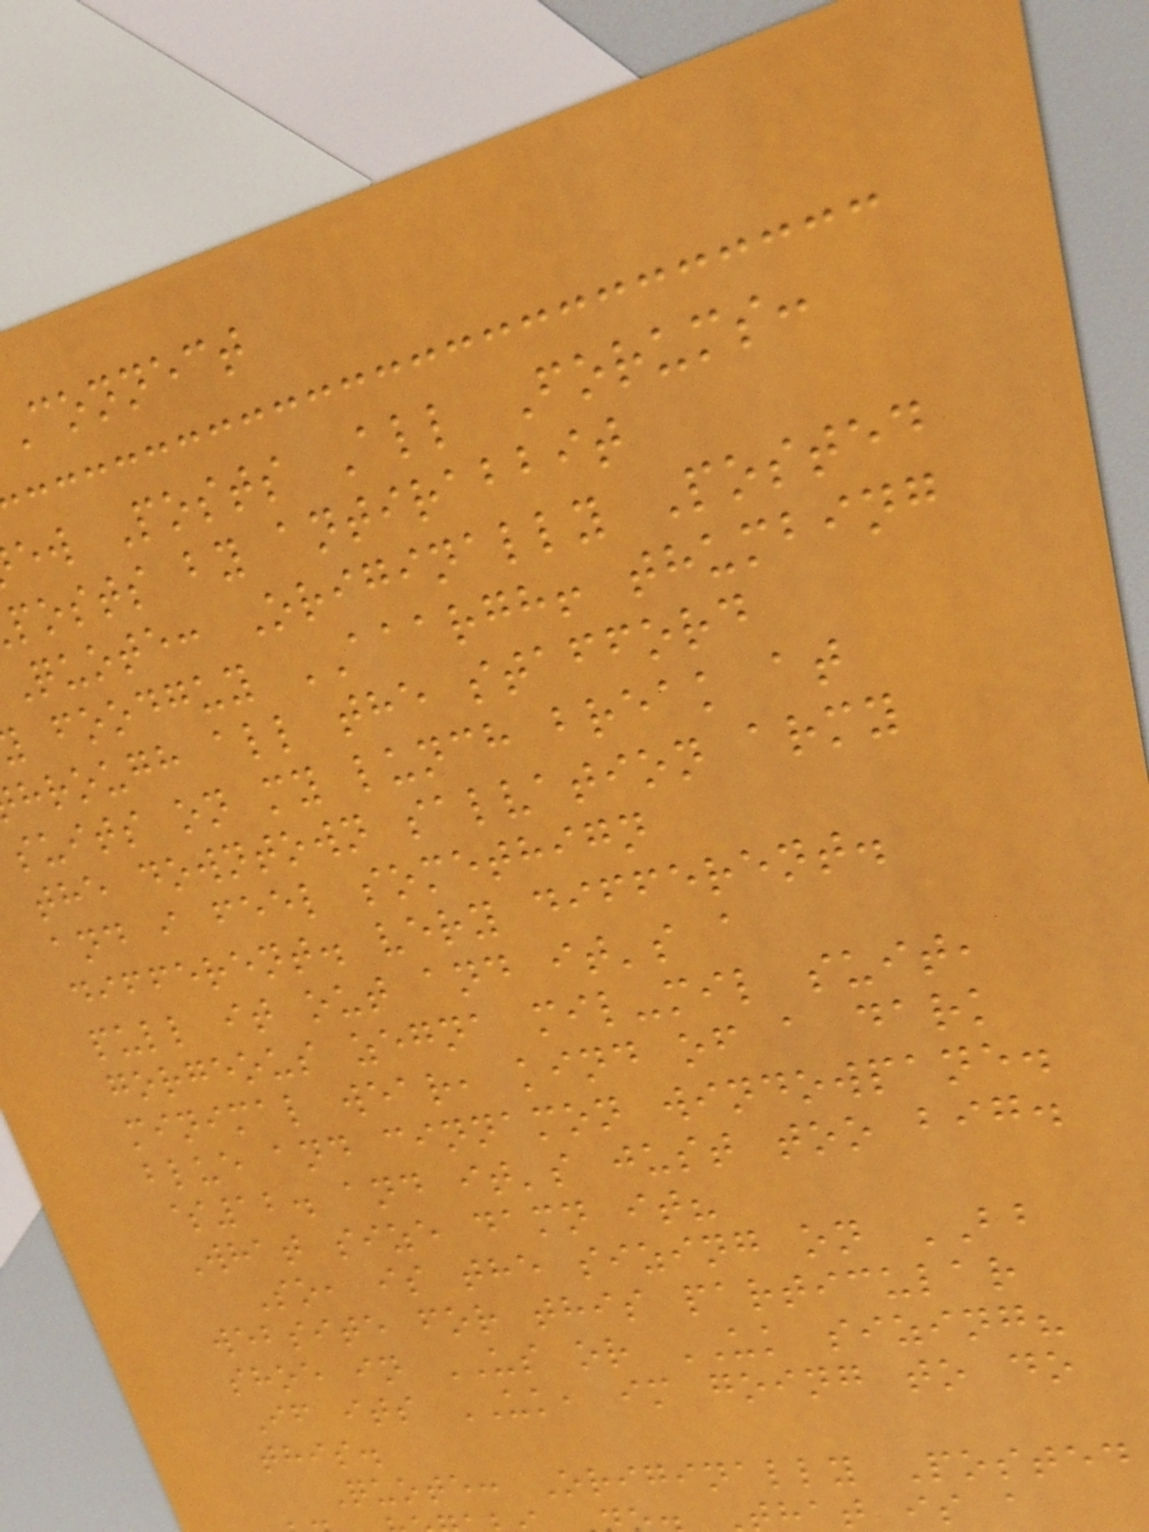connect
ew Posts All Forums:
posts by antirabbit
Quote: Originally Posted
foodguy AAARGH! thumbing
hrough all the stafford
suits on my lunch break at
the downtown salvation army
and i feel somethign
different. very different.
pull it out and it's a
gorgeous zegna mil-mil suit,
minimal wear, kind of a dark
blue and cinnamon windowpane.
$12. and it's just too big.
What size damn it?
So, is the sizing on BB
website for this particular
shoe in US or UK sizing?
If its UK, im going to do
this.
Quote: Originally Posted
hat is a
